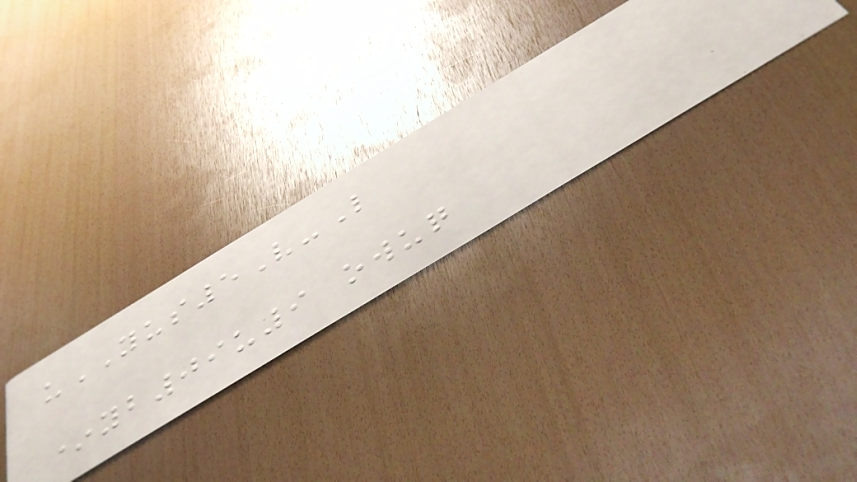uYUS5V-L
*yb09u9 owuq
